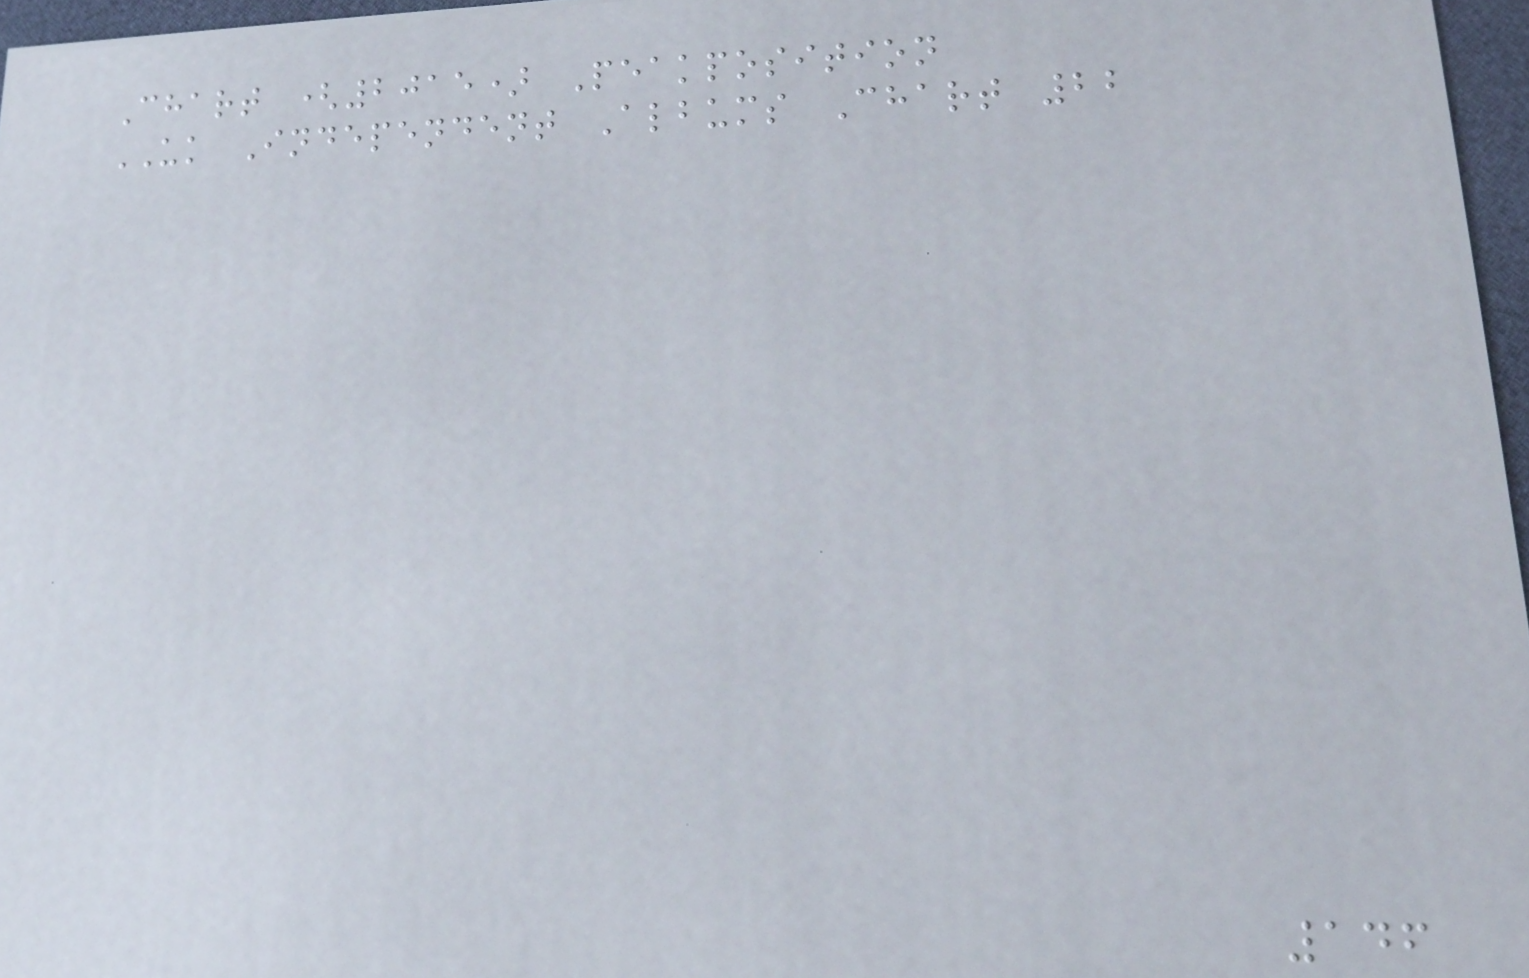Chart (2015) Peakposition
UK Independent Albums Chart 22
146
